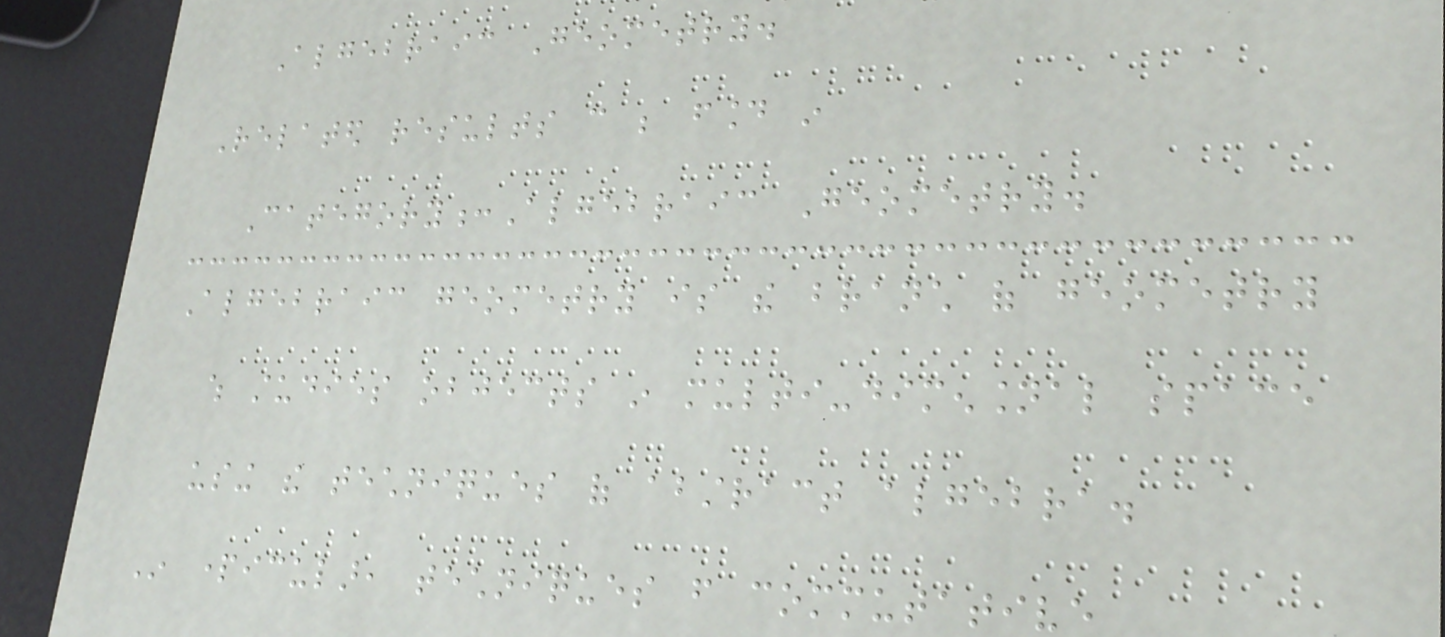Algebraic Geometry.
Related results can be found in
Category:Algebraic Geometry.
Algebraic geometry is the branch of geometry
which studies objects in multi-dimensional space
using the techniques of abstract algebra.
In particular, techniques from commutative
